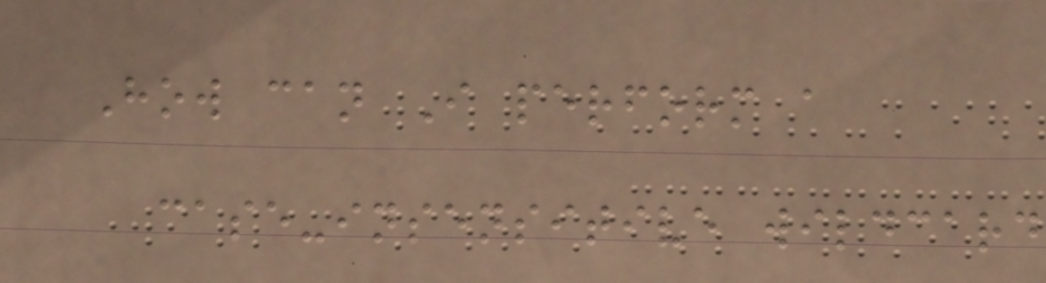How can I perform a
case-insensitive wildcard
